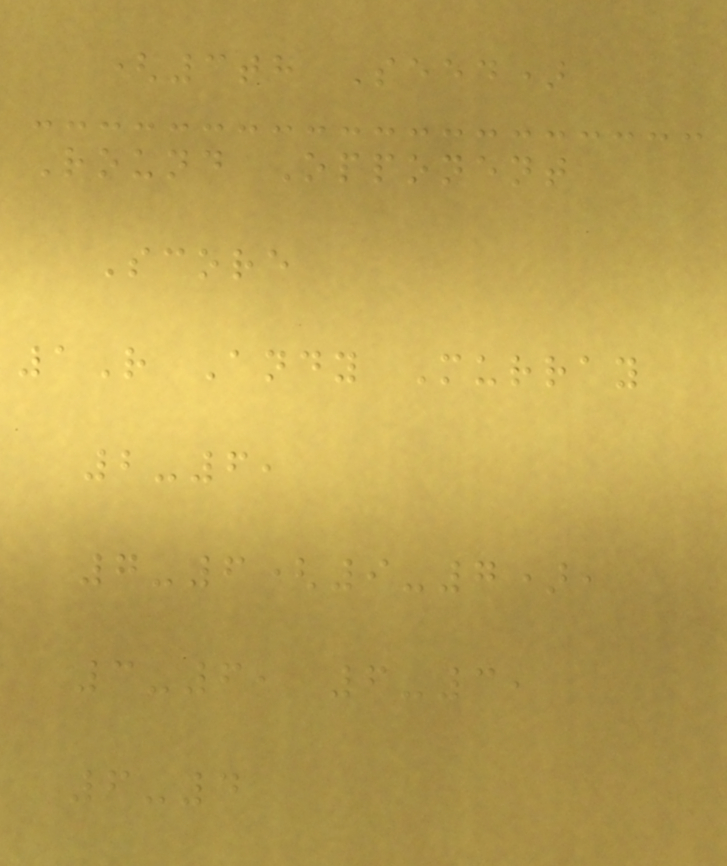(3th Seed)
Round Opponent
Score
1R Andy Murray
2-6,
7-6(9-7),
3-6, 6-3,
6-4
